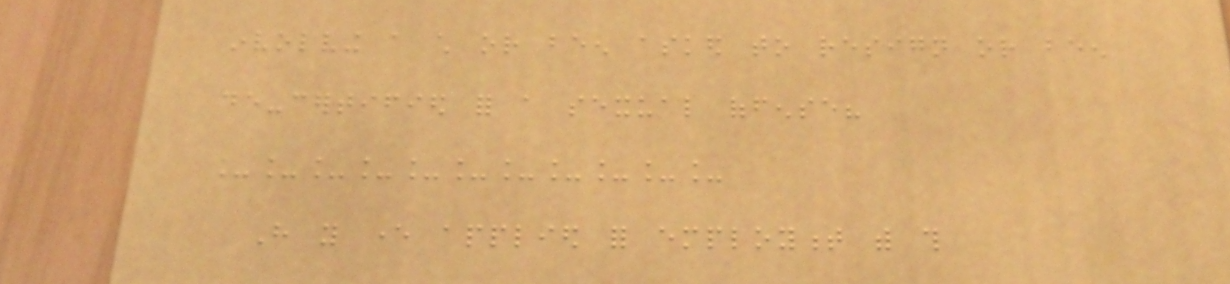involving a child or been asked to resign or been
de-certified for a sexual offense?
___________
Have you ever applied for employment with this
